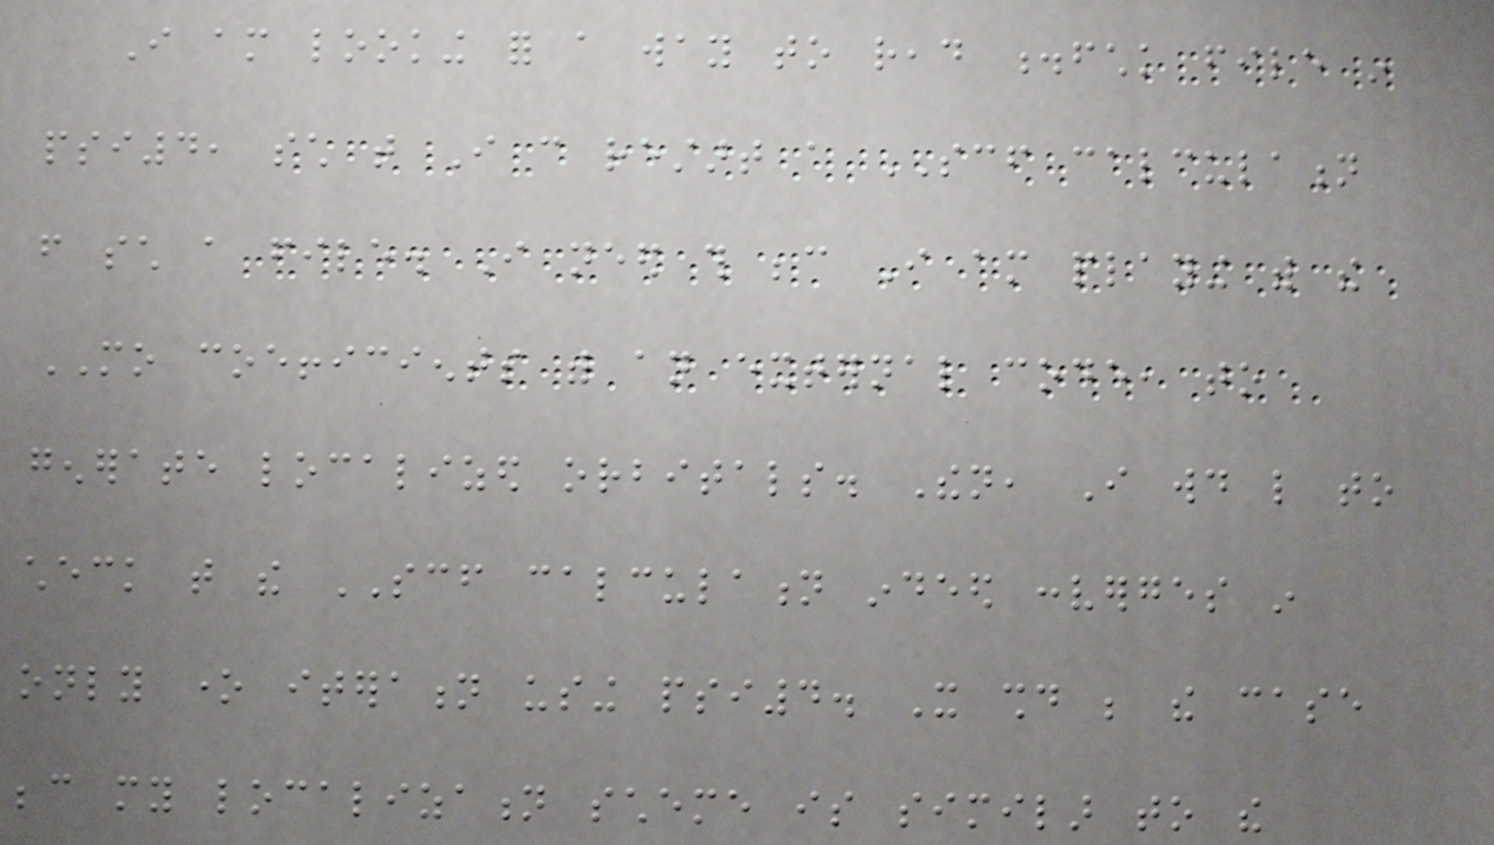I am looking for a way to read .fchk file in
psi4, such that I can restart a SCF calculation
from such a file. I need this because I am playing with the
MO coefficients with an external code, to
generate localized orbitals. Then, I would like to
check that the SCF calculation indeed converges in
only one iteration using psi4. It should be the case
because my localization scheme is similar to the
